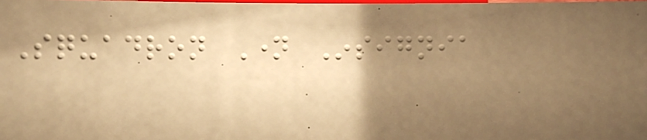Squadron Name Insignia
